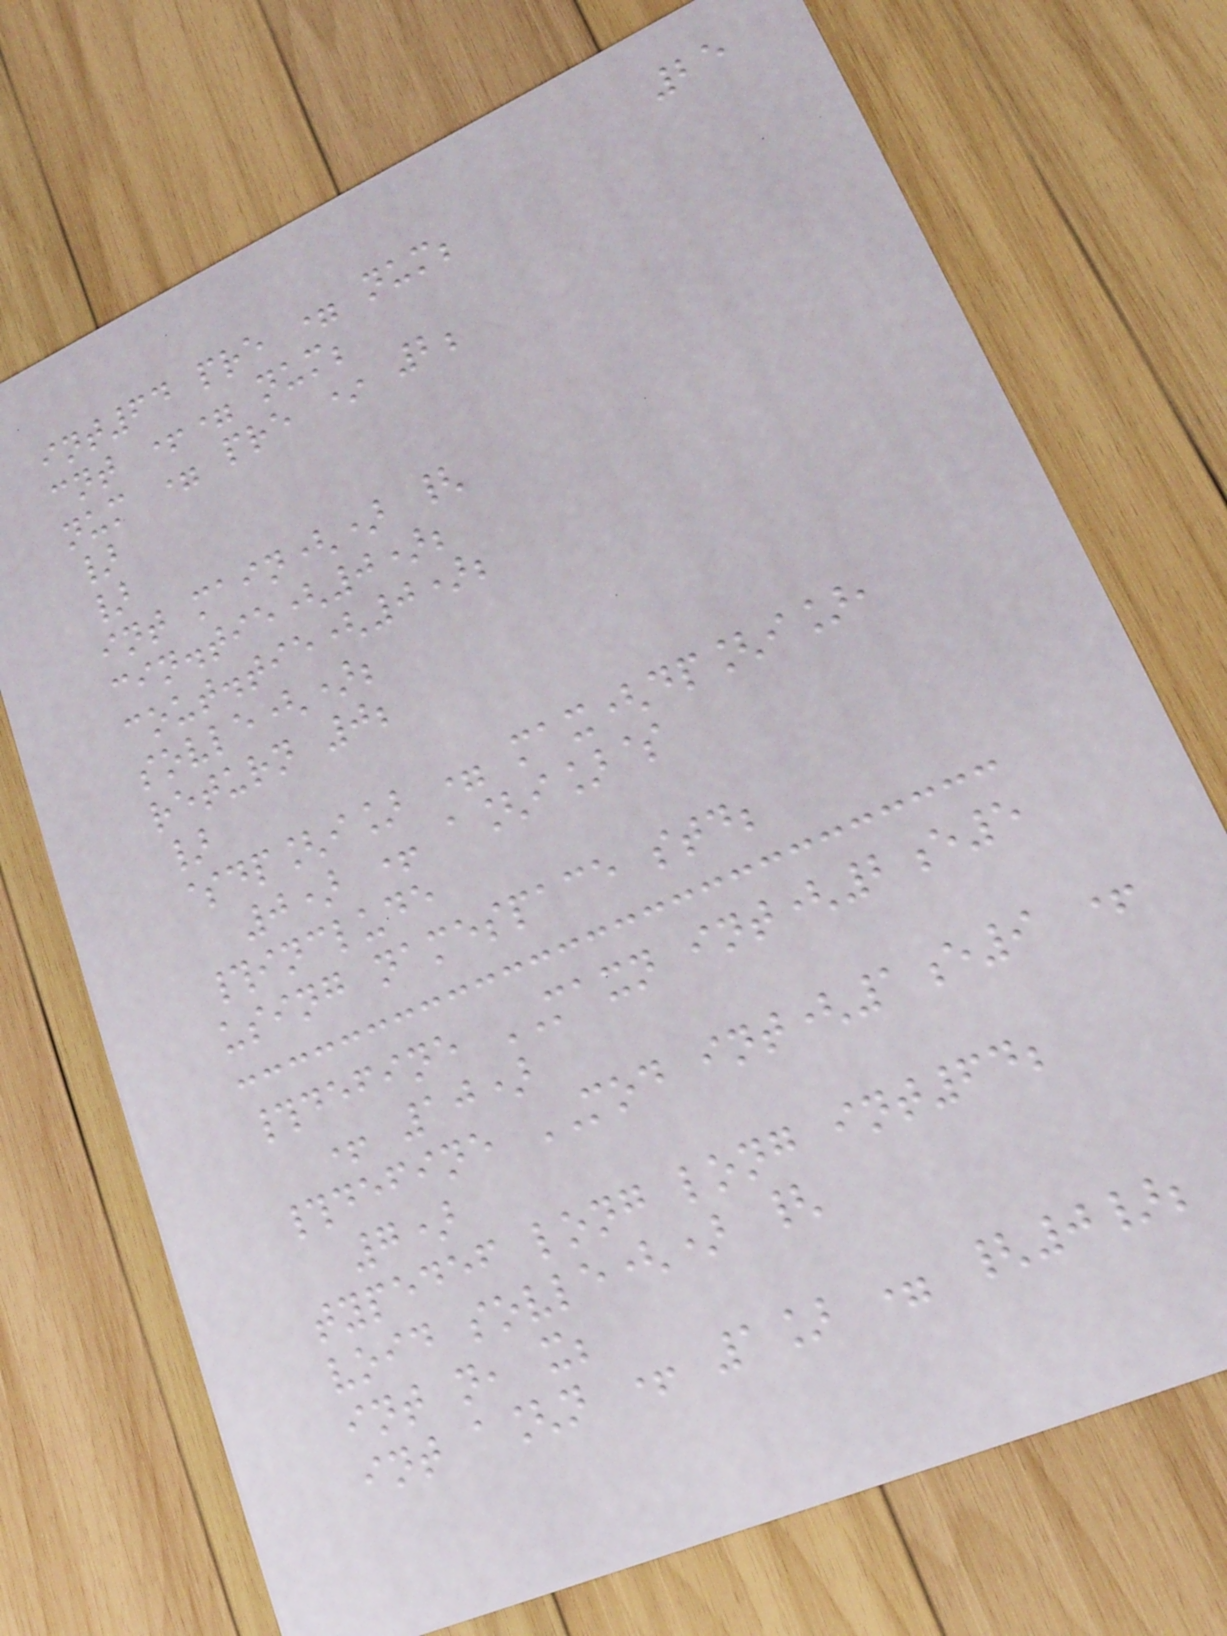25
int64 pre = num;
cnt += num;
num = pre * 2;
}
}
int main() {
cin.tie(0);
cout.tie(0);
sovle();
return 0;
}
$dp[i] = max(dp[i],
0) + a[i]$
#include
using namespace std;
#define MAXN int(2e5
+ 10)
#define MOD int(1e9 +
7)
typedef long long int64;
void sovle() {
int n, x;
int a[n + 1] = {0};
